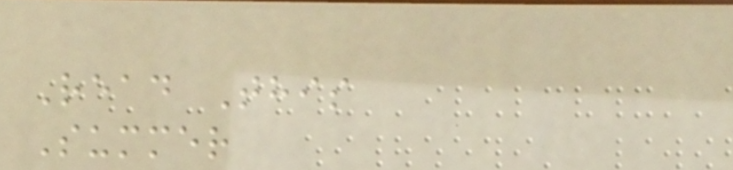Read This
Summer
